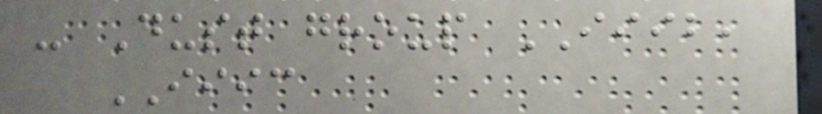- Dust group IIIB,
IIIC
